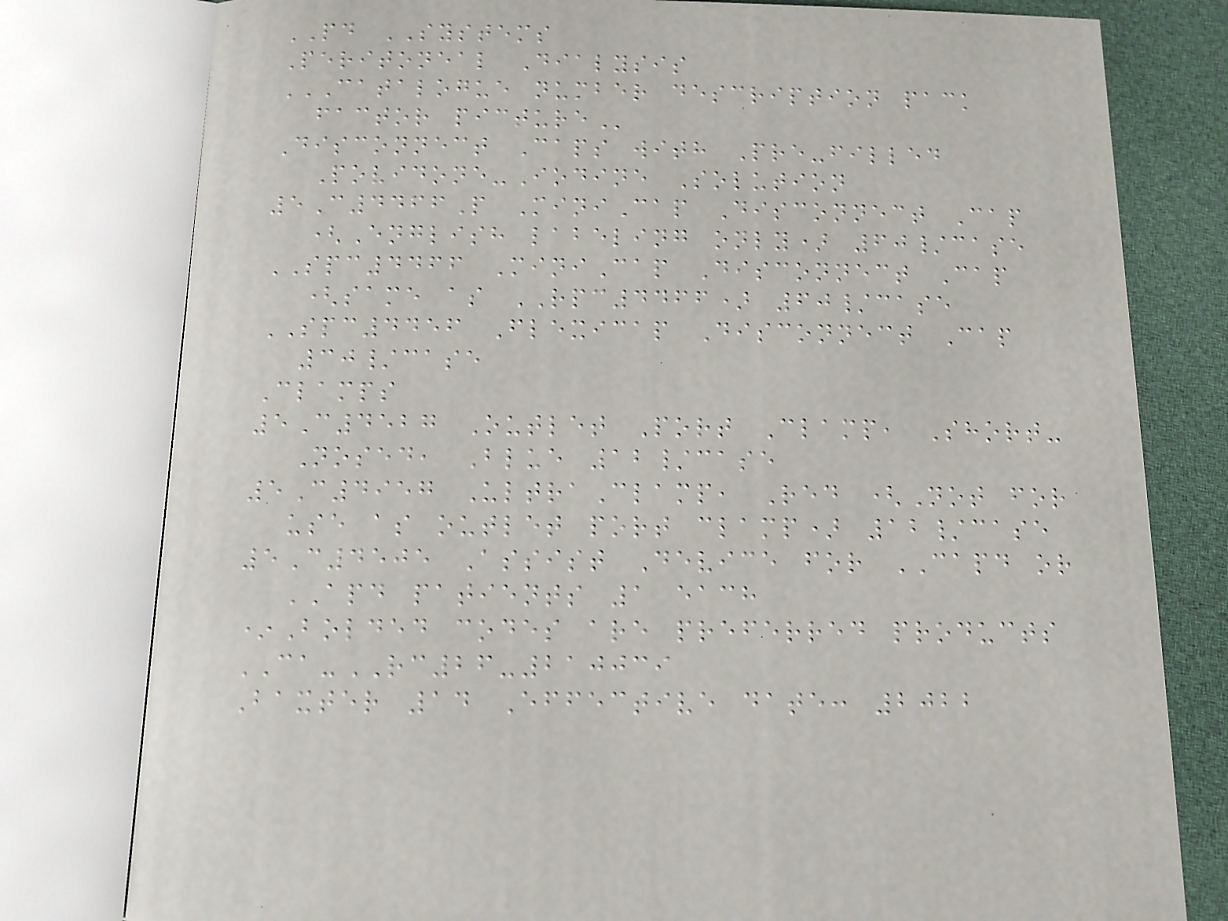PD SYSTEMS
Peritoneal Dialysis
CATALOGUE NUMBER DESCRIPTION PACK
FACTOR PICTURE
Disconnect Caps with Pre-filled
Povidone-Iodine Solution
5C4466P MiniCap Disconnect Cap
(English labeling only) 60/case
SPC4466 MiniCap Disconnect Cap
(same as RPC4466) 60/case
SPC4456 Flexicap Disconnect Cap
30/case
Clamps
5C4527 Outlet Port Clamp, Short-
Nosed, Blue 12/case
5C4957 UltraClamp, Red (Not for
use as outlet port clamp) 12/case
5C4505 Assist Device for CAPD or
APD patients 1 each
*Bolded codes are preferred products
CA-RC26-210039
Baxter 14 Effective date: 2022
